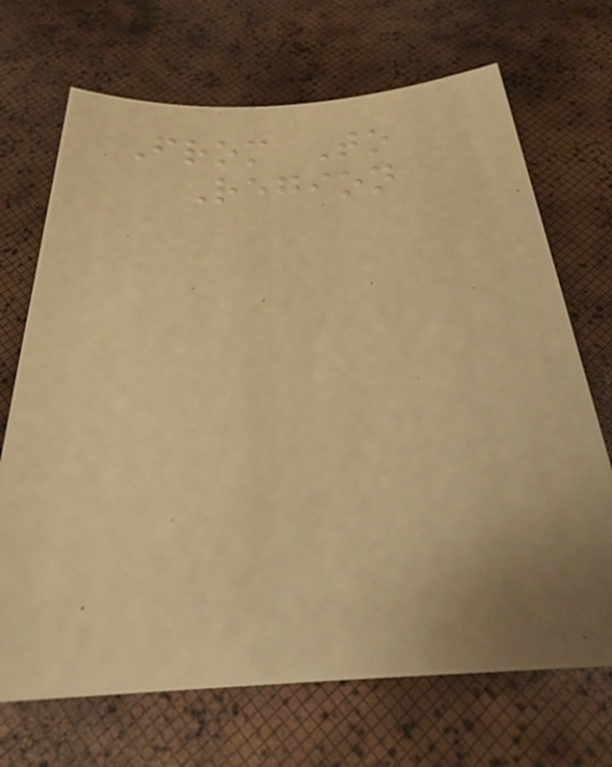From To
Region
